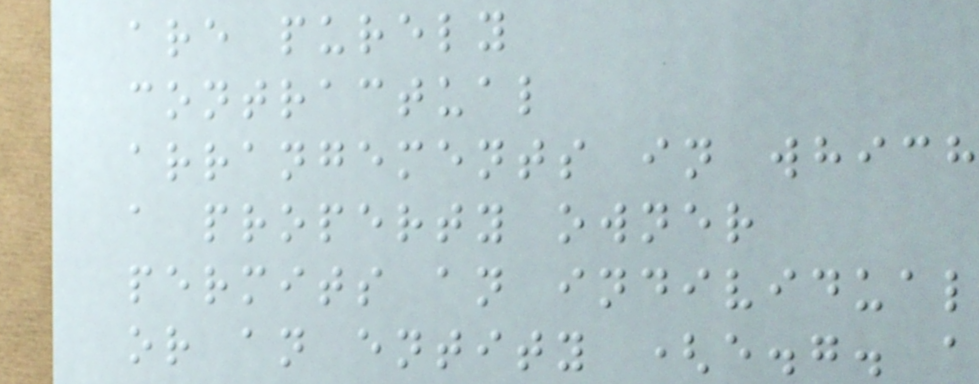are purely
contractual
arrangements in which
a property owner
permits an individual
or an entity (e.g. a
